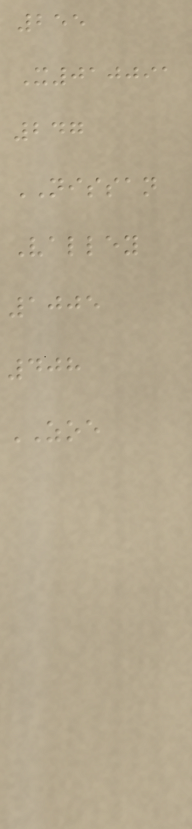255
X010091
247
NISSAN
Valley
1005
408
ZOE
